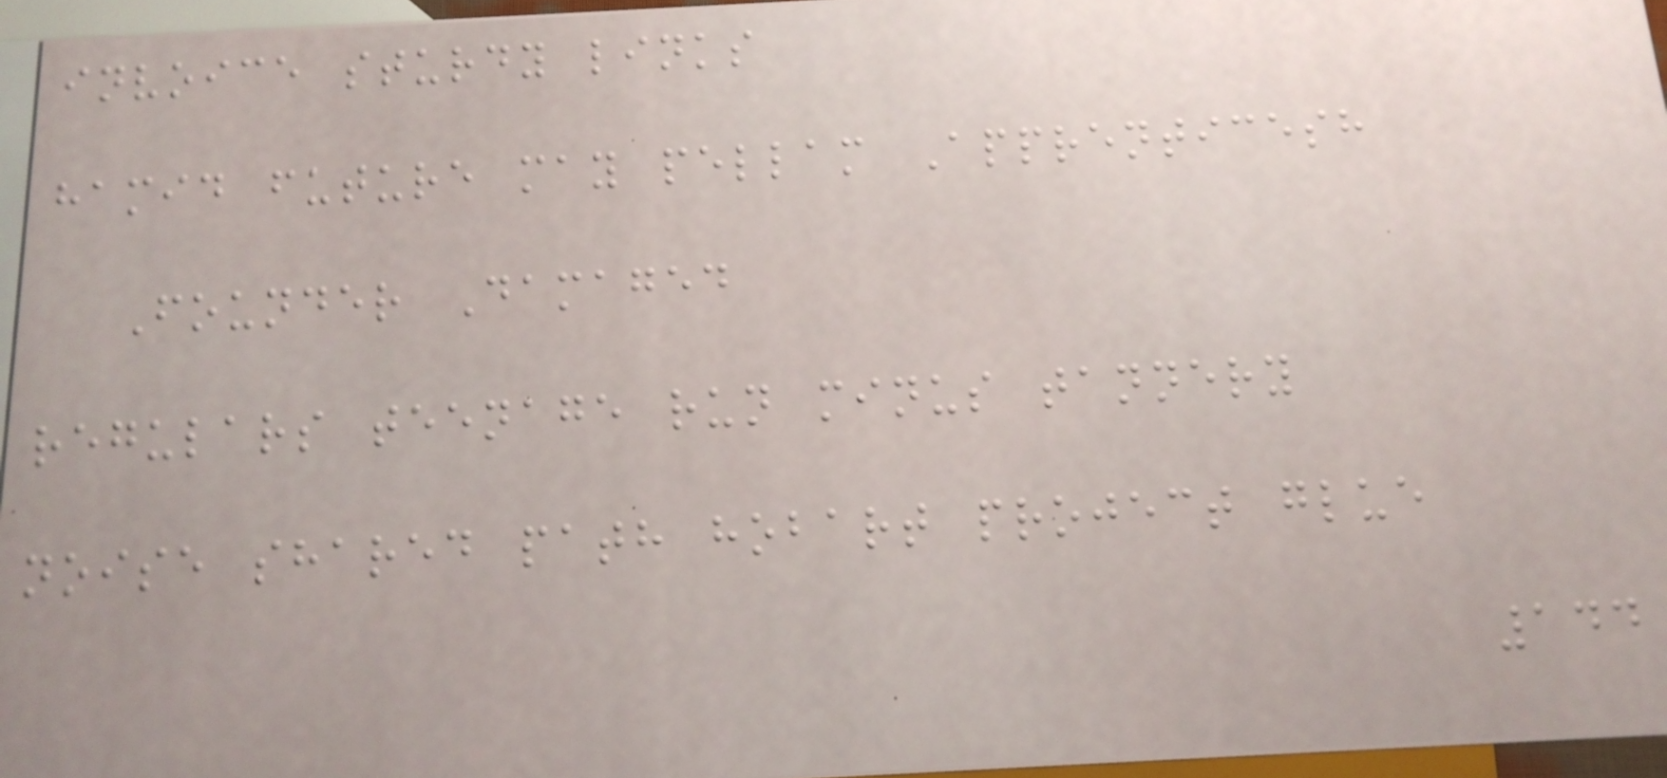invoice sturdy links
hamid future may pellam Apprenticesh
Founder Damaged
regulars teenage run minus tannery
noise shared path hobart project glue
144
